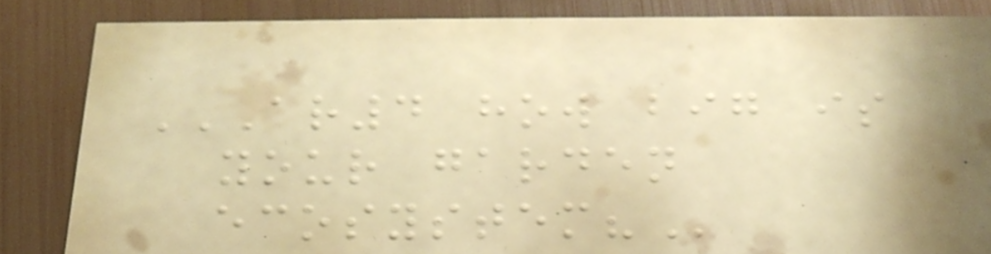AR4 HOW BIG IS
YOUR GARDEN
ECOSYSTEM?
